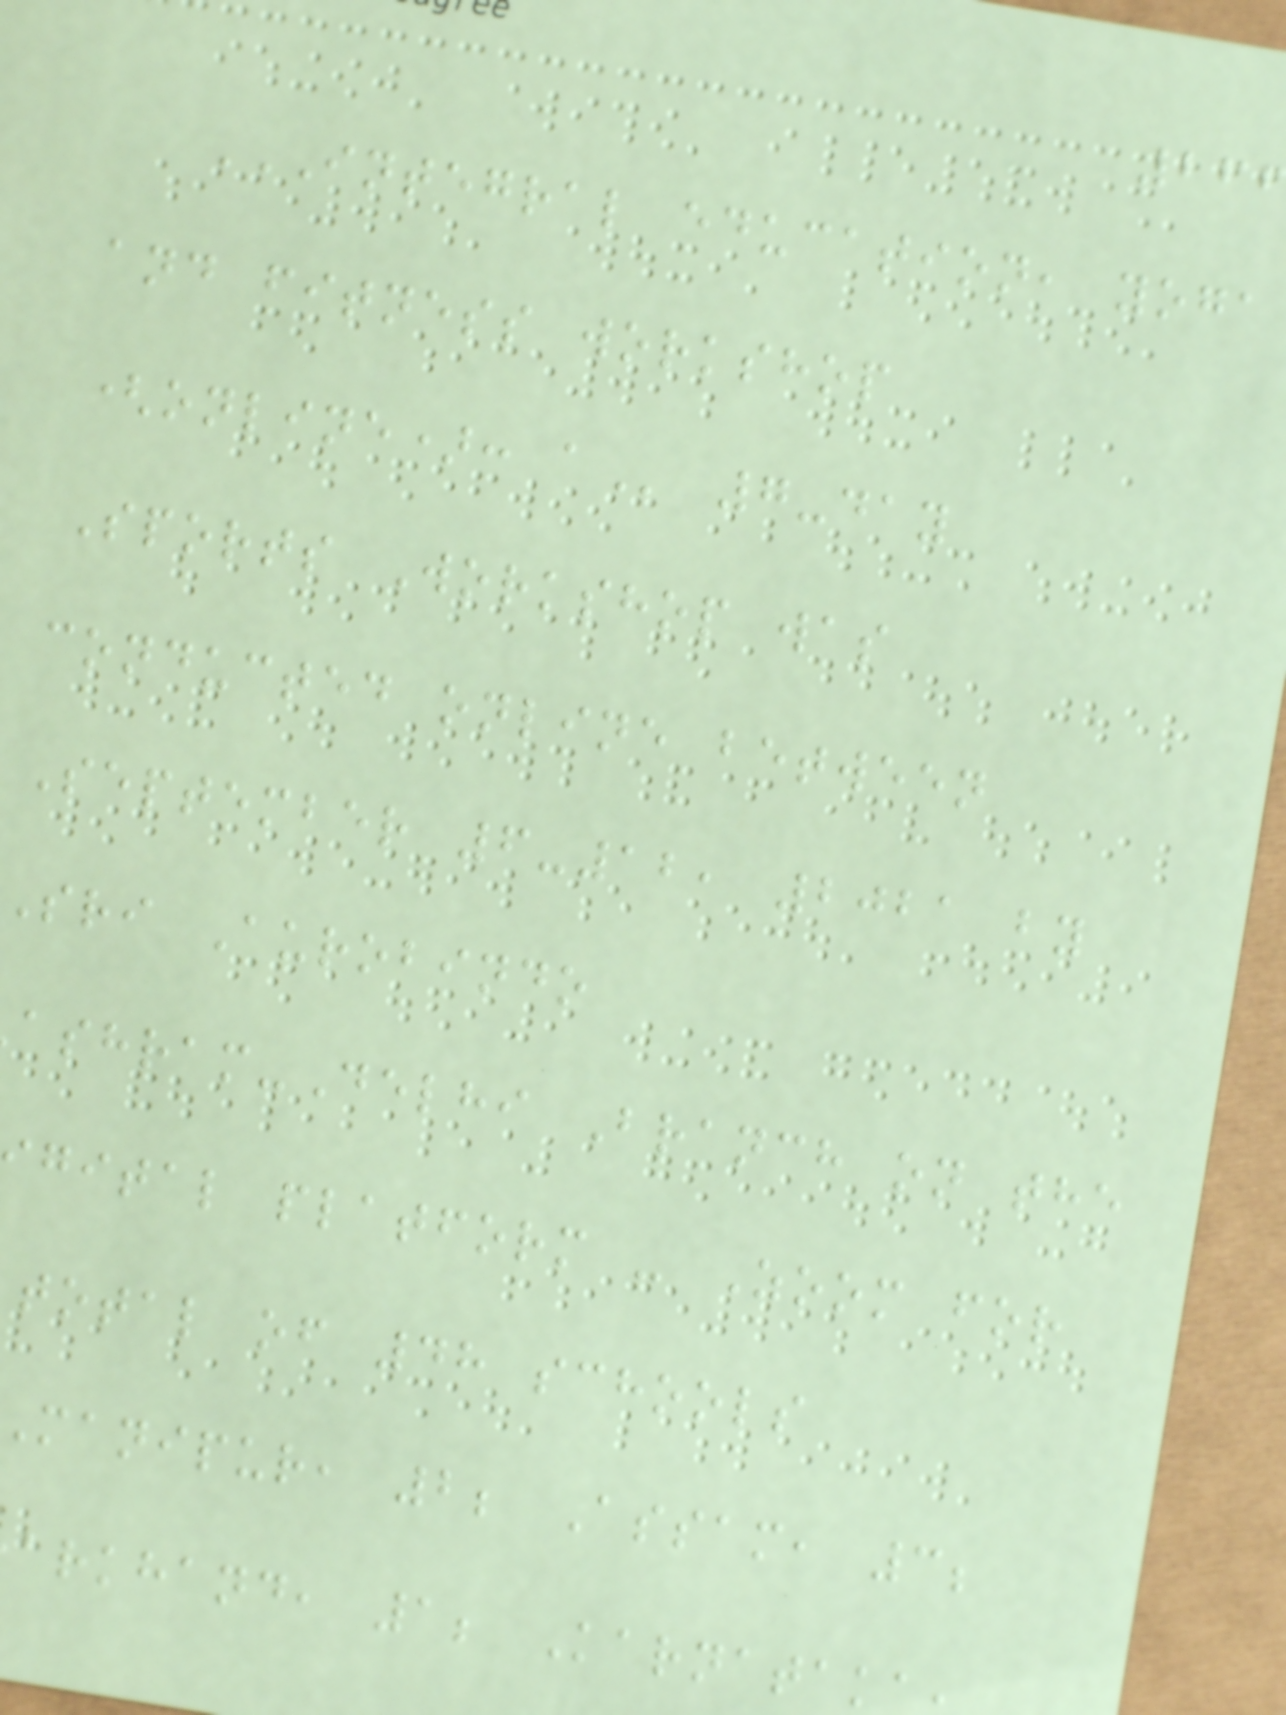INTEGRAL EDUCATION, YOGA
and fitness workshop
(online):
Sports Workshop was
conducted online between
September 6-12, 2021 by
Sri Aurobindo
shram-Delhi Branch on the
gital platform - Zoom for
total of 48 schools
manipur, 2; Assam, 3;
arkhand, 1; Karnatak
